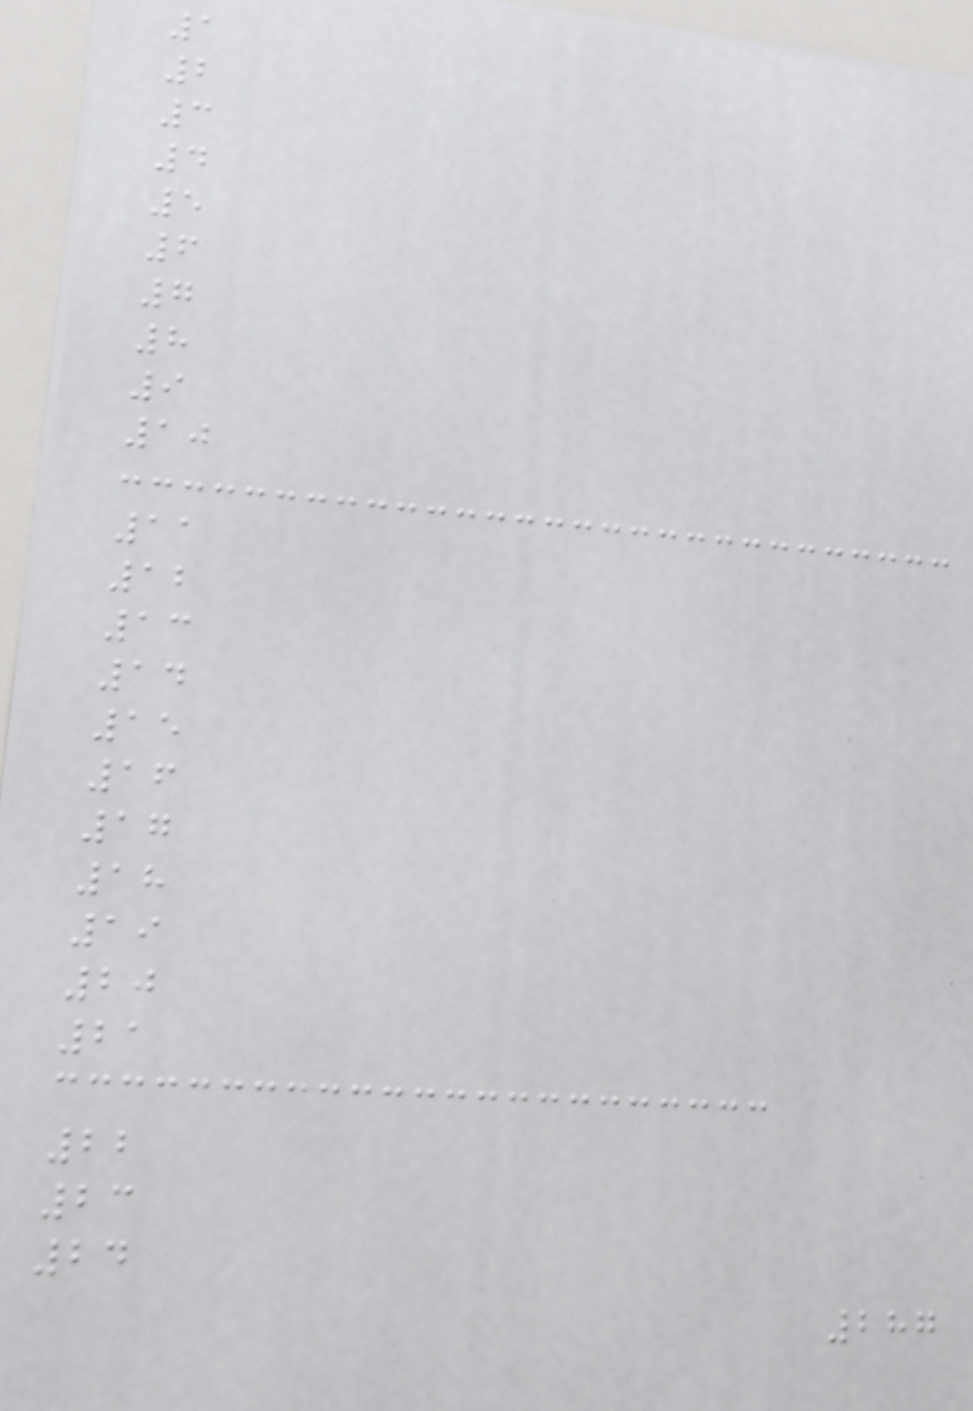1
2
3
4
5
6
7
8
9
10
11
12
13
14
15
16
17
18
19
20
21
22
23
24
287
